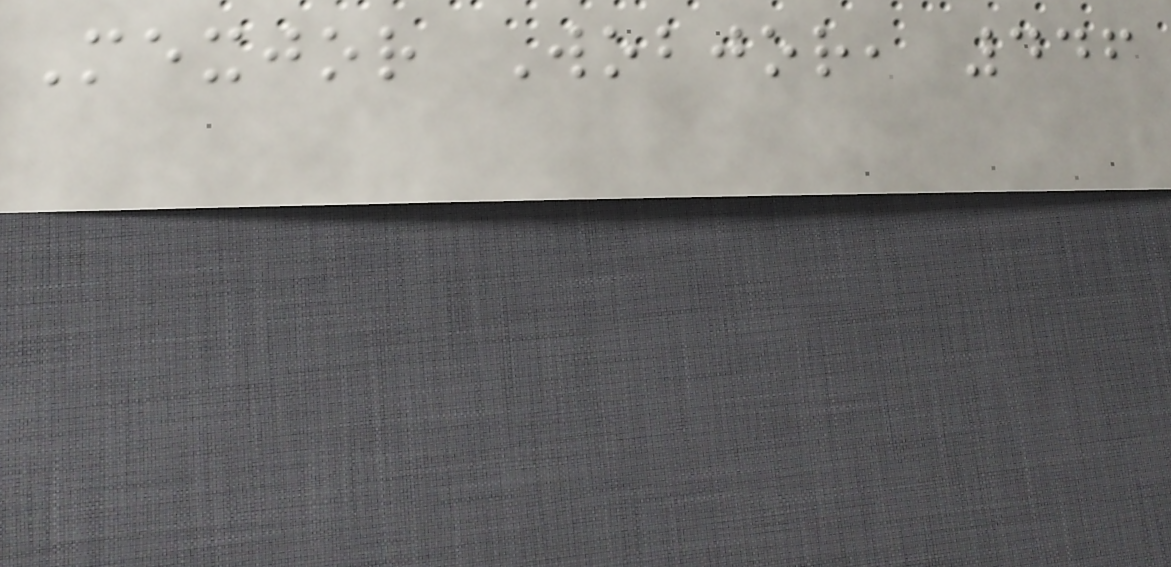Mexjor Wobjor, 446
